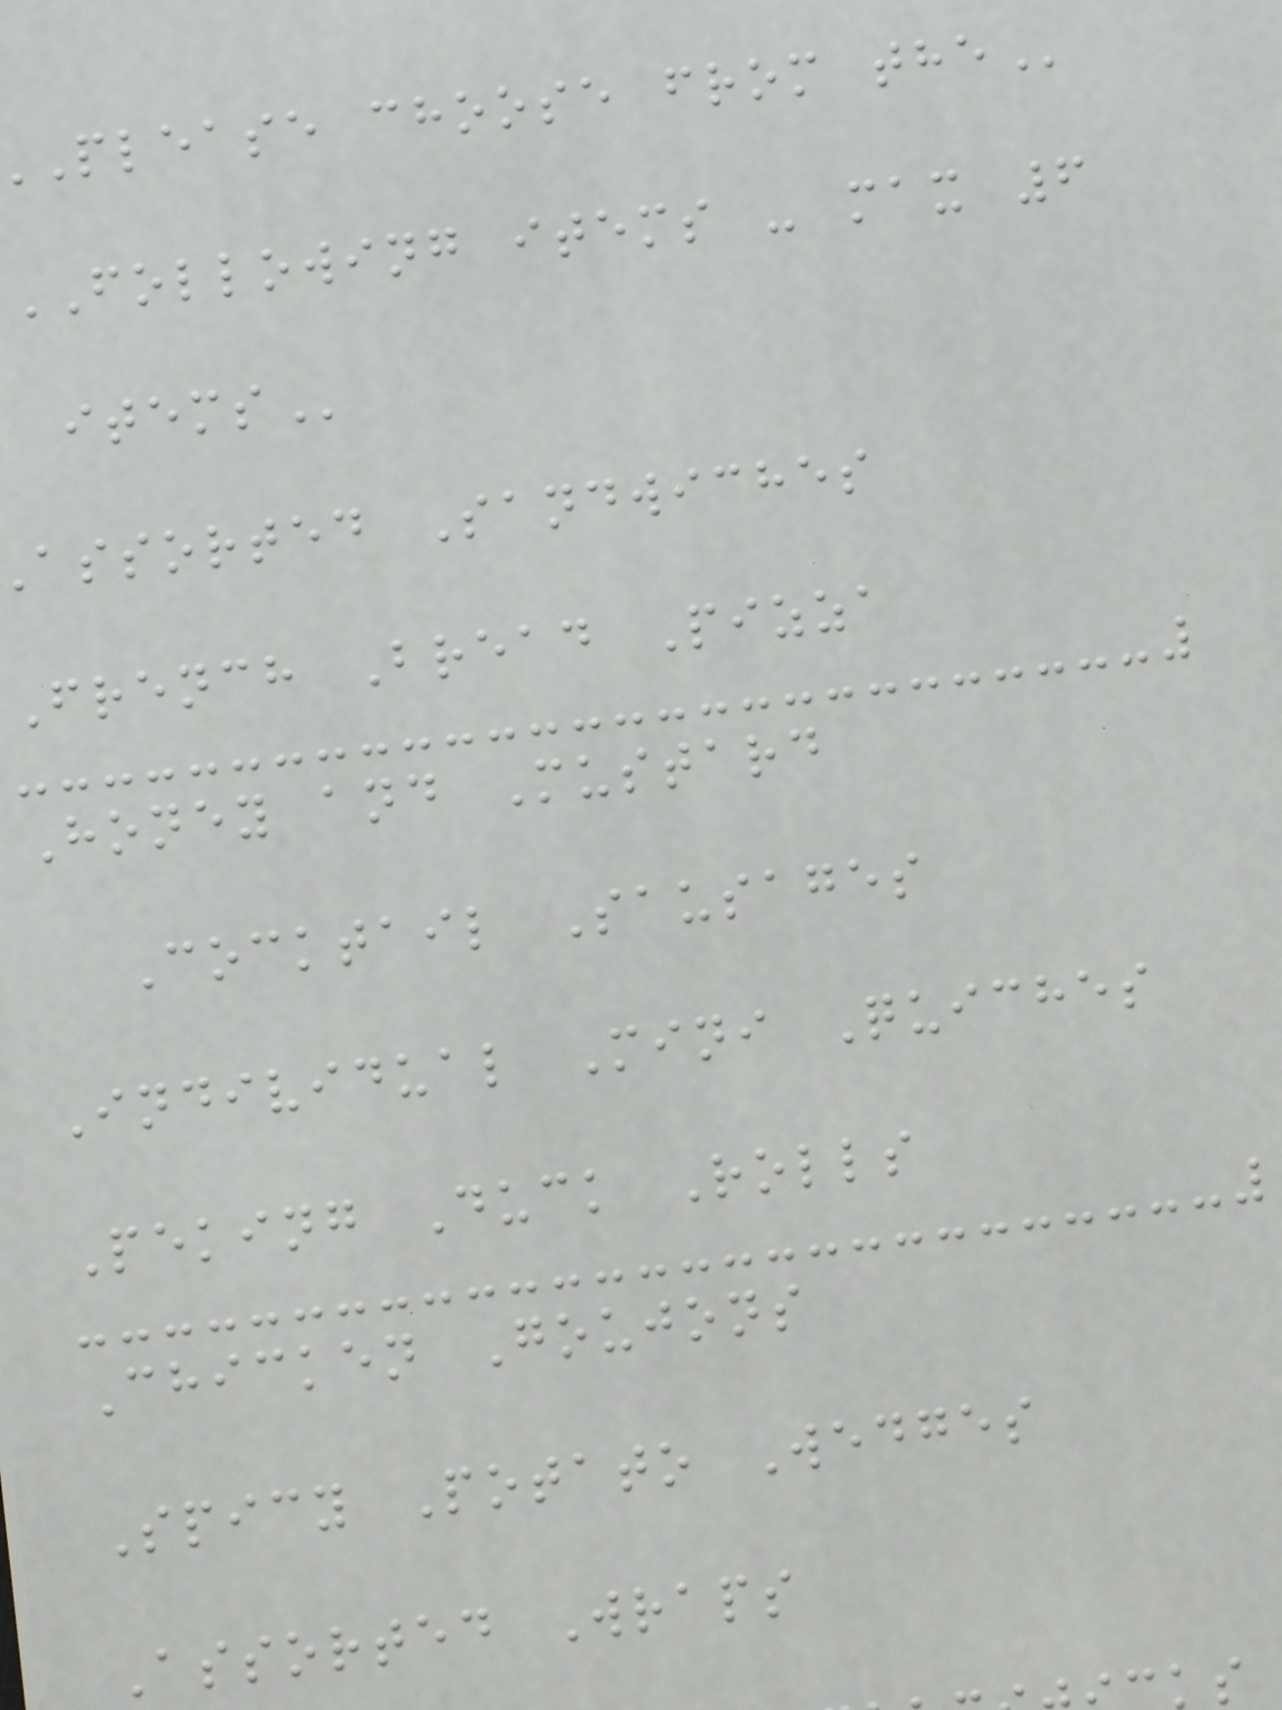please choose from
FOLLOWING items - max 6
assorted Sandwiches
French Bread Pizza
Honey and Mustard
Cocktail Sausages
Individual Mini Quiches
Peking Duck Rolls
Chicken Goujons
Spicy Potato Wedges
Assorted Wraps
